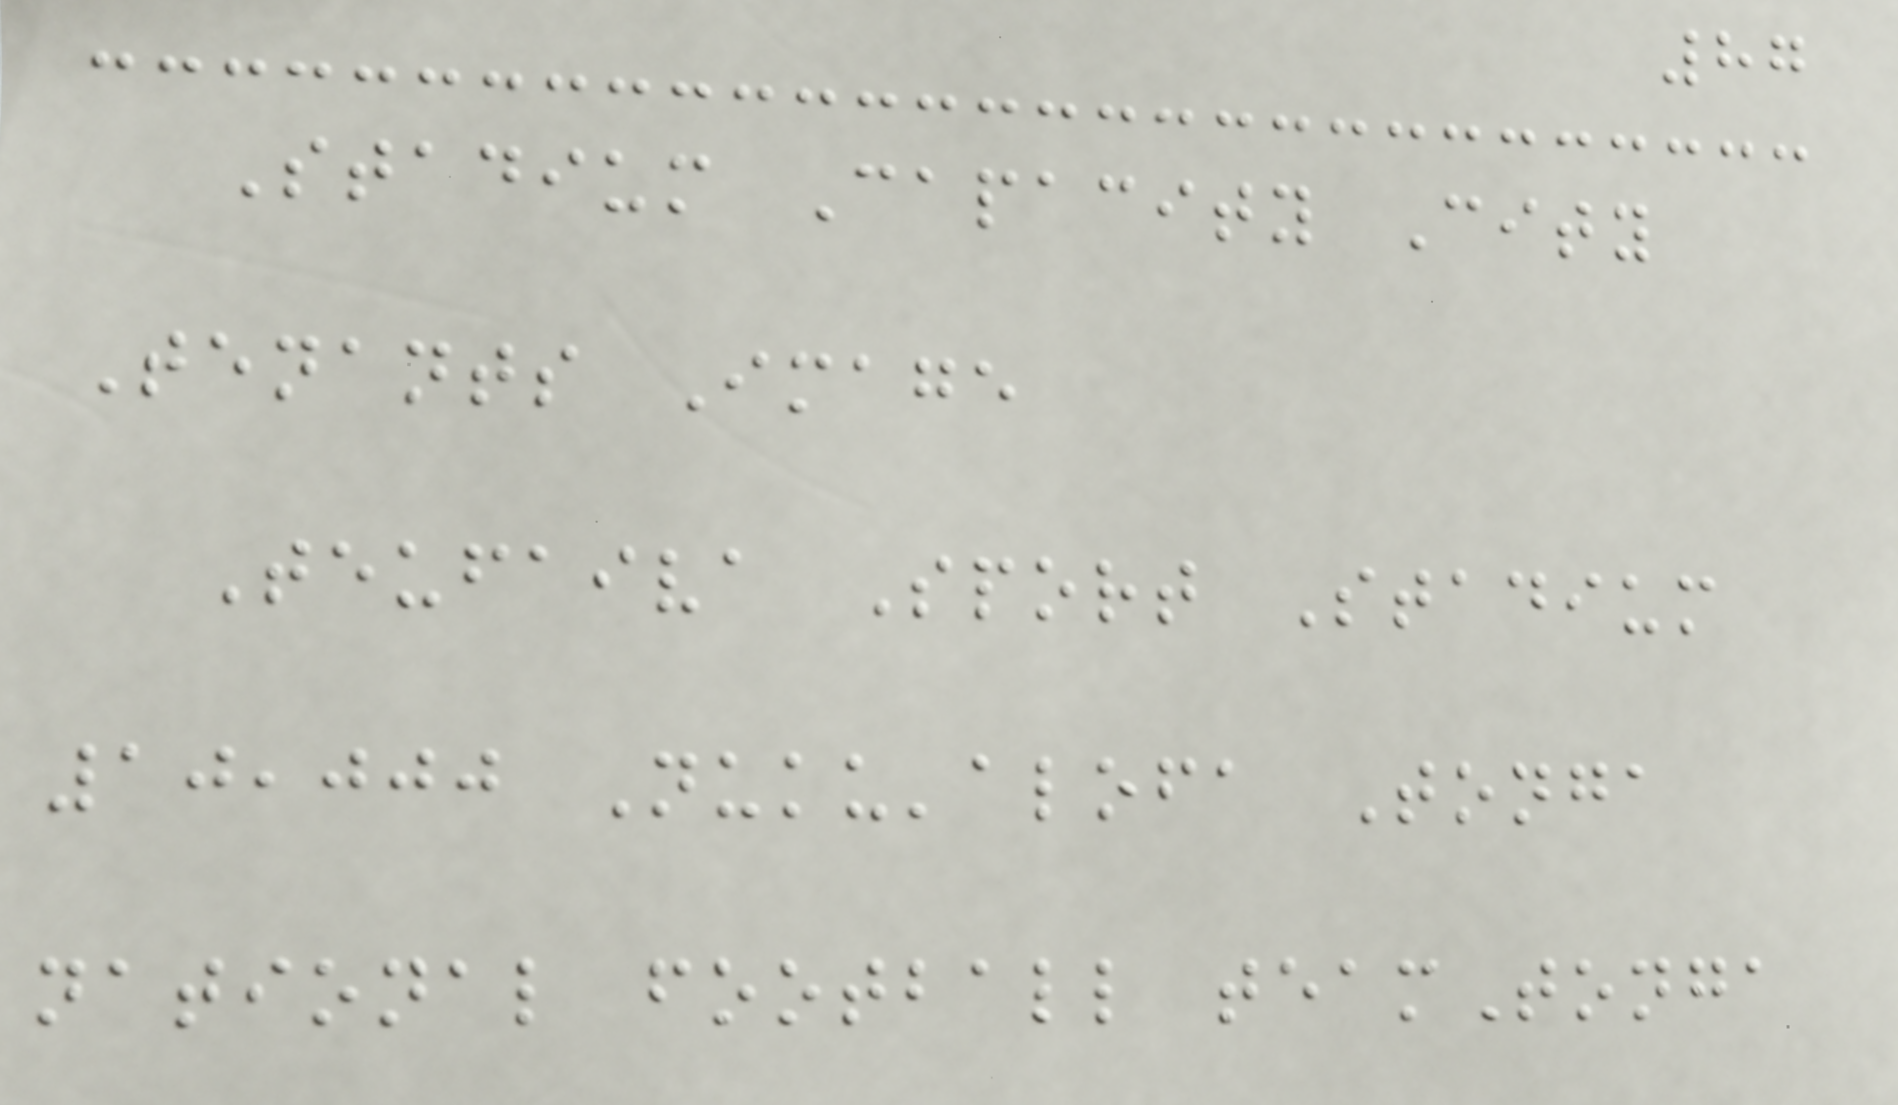87
Stadium Capacity City
Tenants Image
Teufaiva Sport Stadium
10,000 Nuku'alofa Tonga
national football teamTonga
